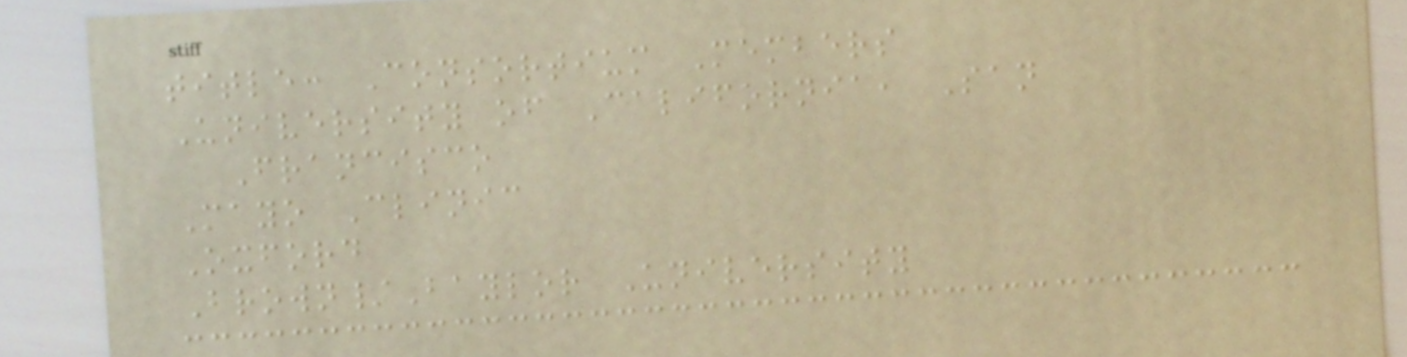title: Consortium Members
University of California, San
Francisco
Mayo Clinic
Oxford
Brown/Baylor University
